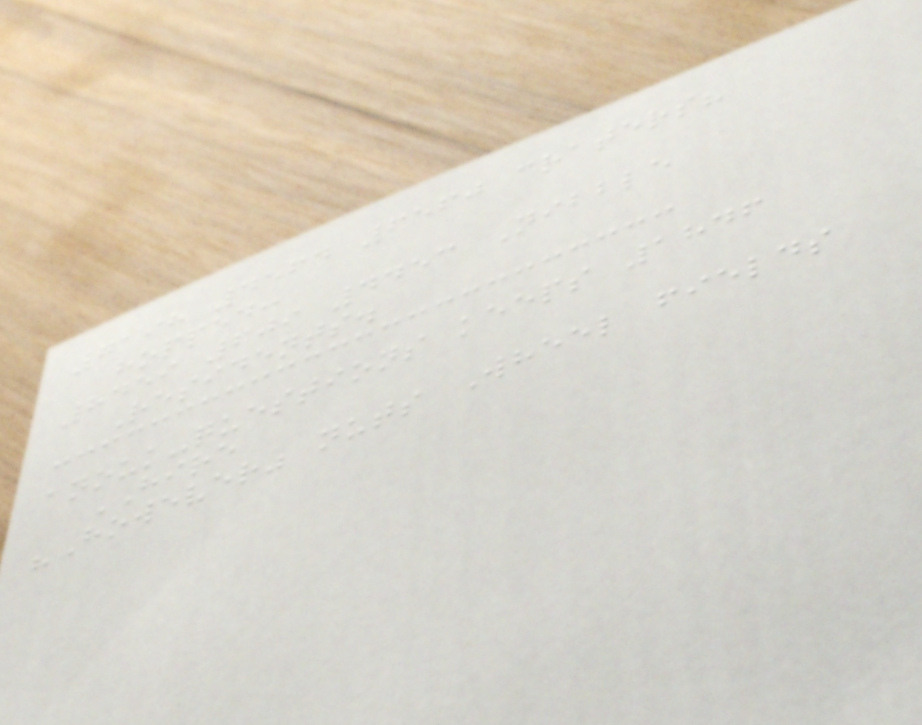7198 4564 6560 craters?
hopped:
8459 609 4453 Nibble
Residents.
anouk-questions keeps 1846
HIRE
"However" nuts Wheel fields
